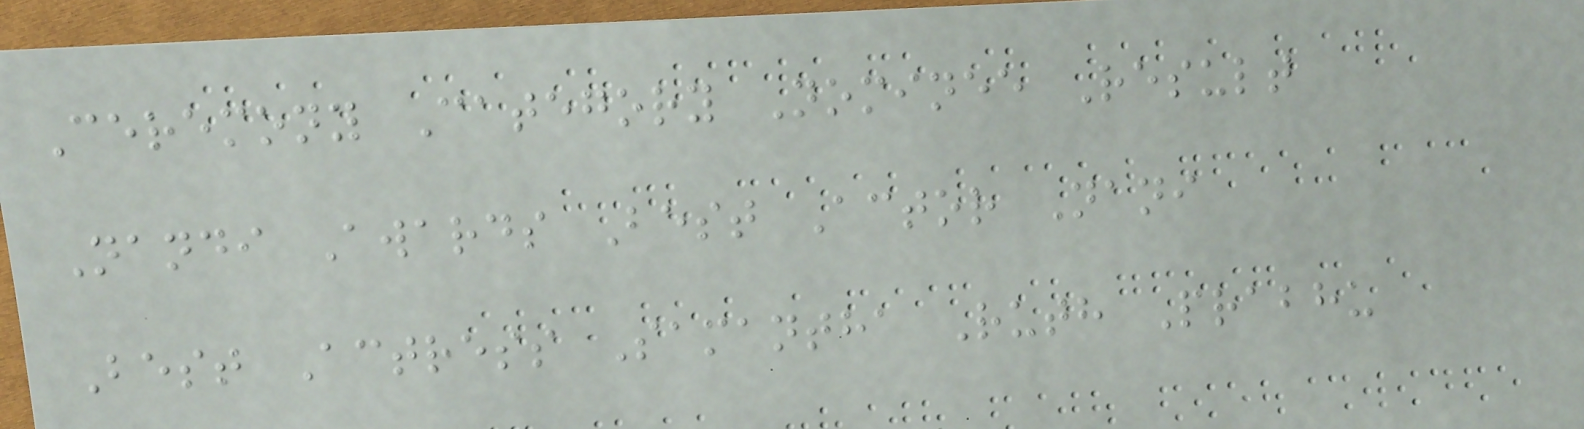Ceremony Category Nominee Result
Nandi Awards Best Actor Nani
Best Actress Samantha Ruth Prabhu
